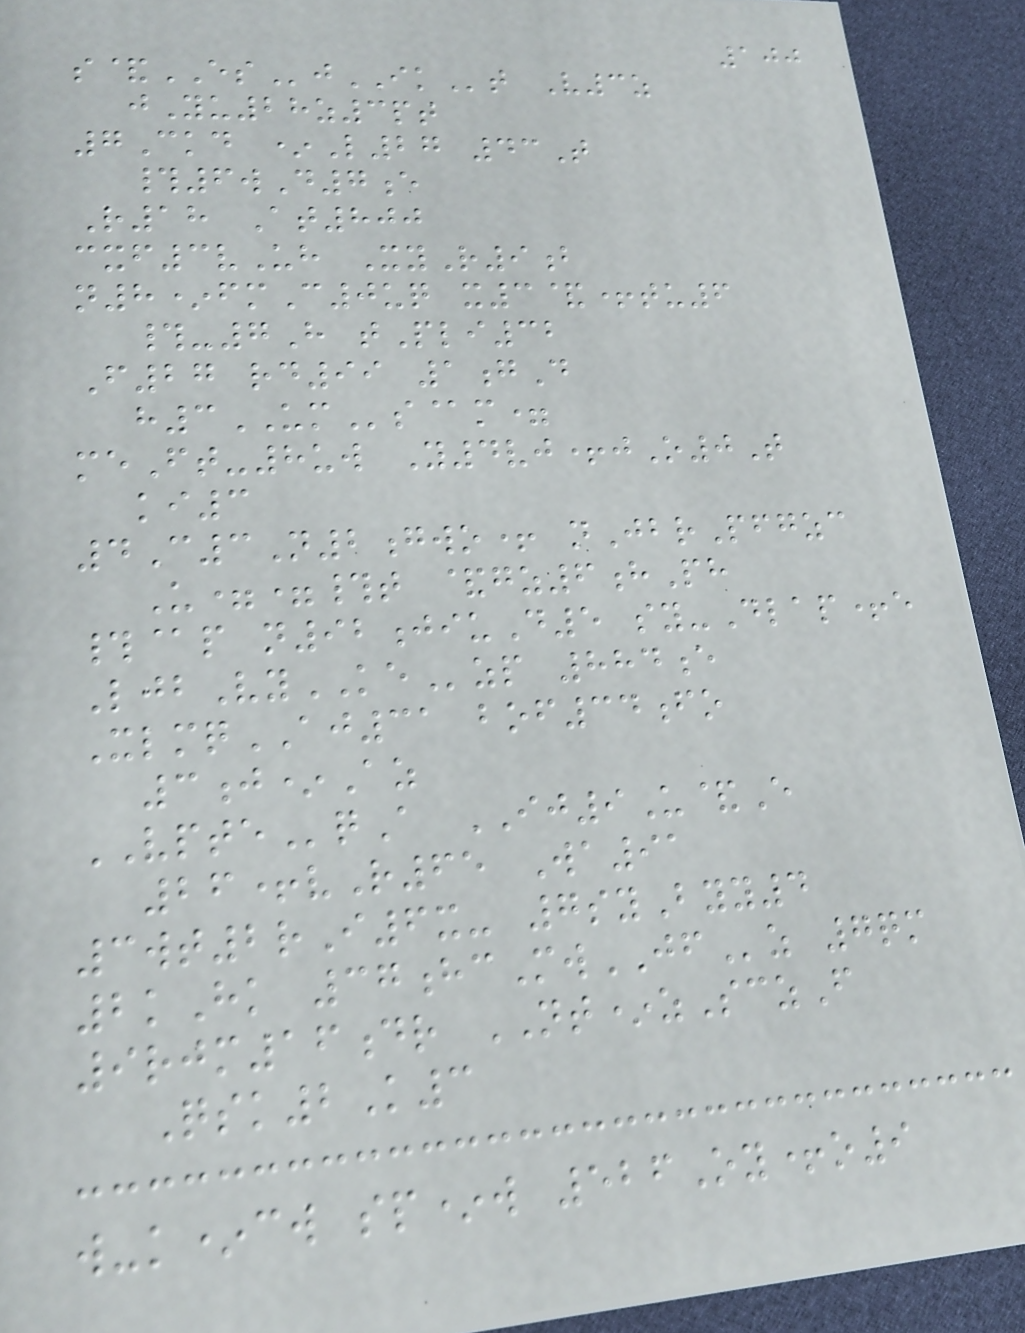100
s&ESjIKt V3z
jYu28z3pt
7Ckd *L27 43T
#6wD7e
R18 At800
cxf3vUh XyR9b
n8*fmC0uq x3&+tu6
#-7H tPli32
F27 rd99 1gD
h3UMs@m=
meFt-8uw Y4vj+jO0T
ki3
4C3N2gwo+ nJbrPfgzc
U==#t &gz6hPh
#@p n92jiuD5 sy-Dlap+e
LjbVyKEzp 884e
XlmqAJ31 bof34fo
3j*Az
VPTEqA IJ9U&E
26+vR65 Wa91
3wt2rI6x- 7syByy4
2kHk 37hcMwJFz 7qm
9rjm16dr NT*zSczF
Qsk2K3
w-k*cw sp*w 526Oy+o9
